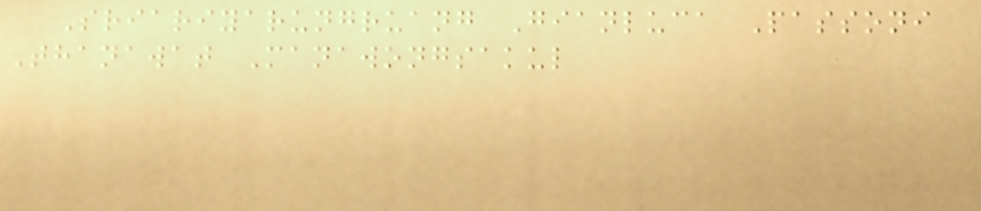Sriariyarungruang Gianluca Passoni
Thanawat Manawongsakul
